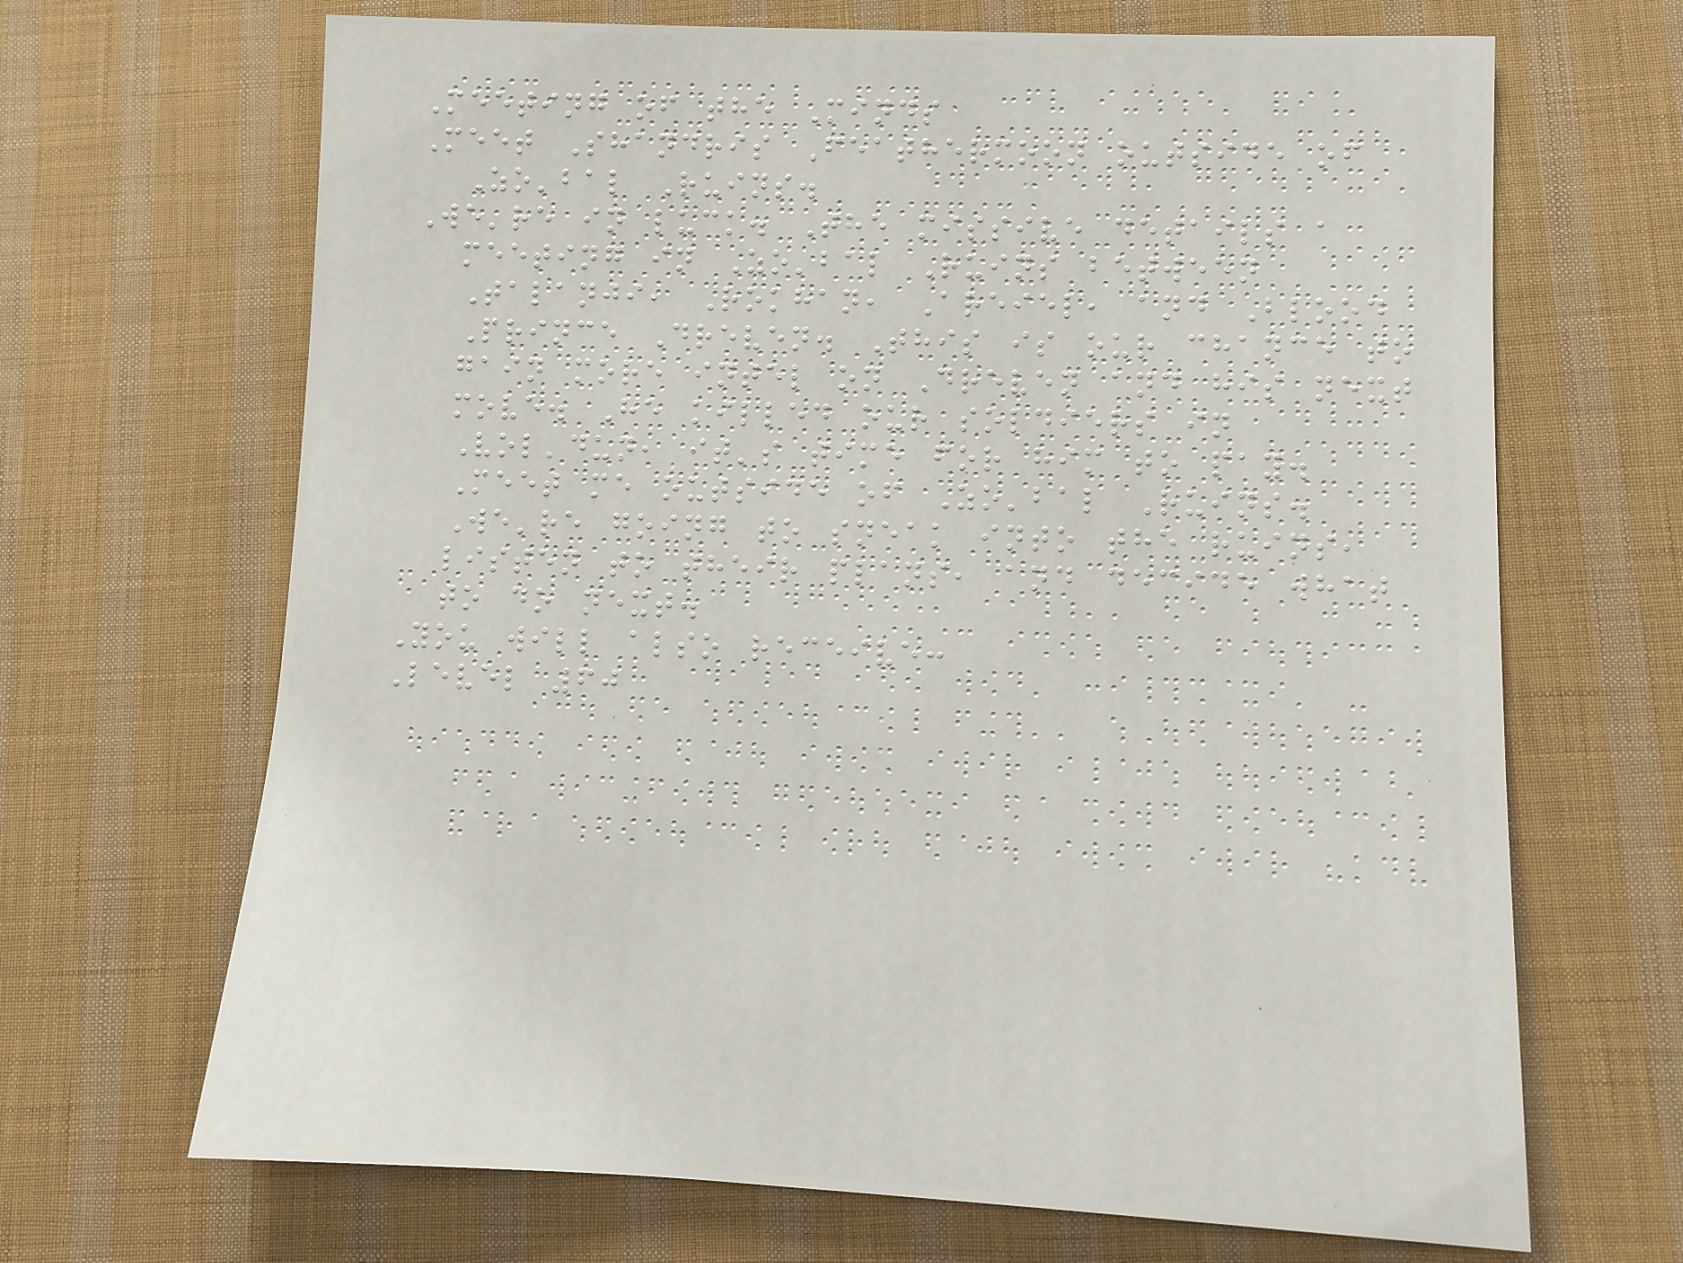Meeting of the Minds
Meet Shandris Feathermoon outside of
Zo'bal Ruins.
We're in luck. The missive details a
meeting in Zo'bal Ruins between
Talanji, Rokhan, Areiel, and Blood
Prince Dreven. This is our chance to
gain more intel on Dreven and his next
move. He killed our soldiers in
Vol'dun, it's time for him to pay.
Meet me outside of Zo'bal Ruins.
We're going to sneak into the ruins,
listen to their plans, and decide what
to do next.
You will also receive:
Level 60
